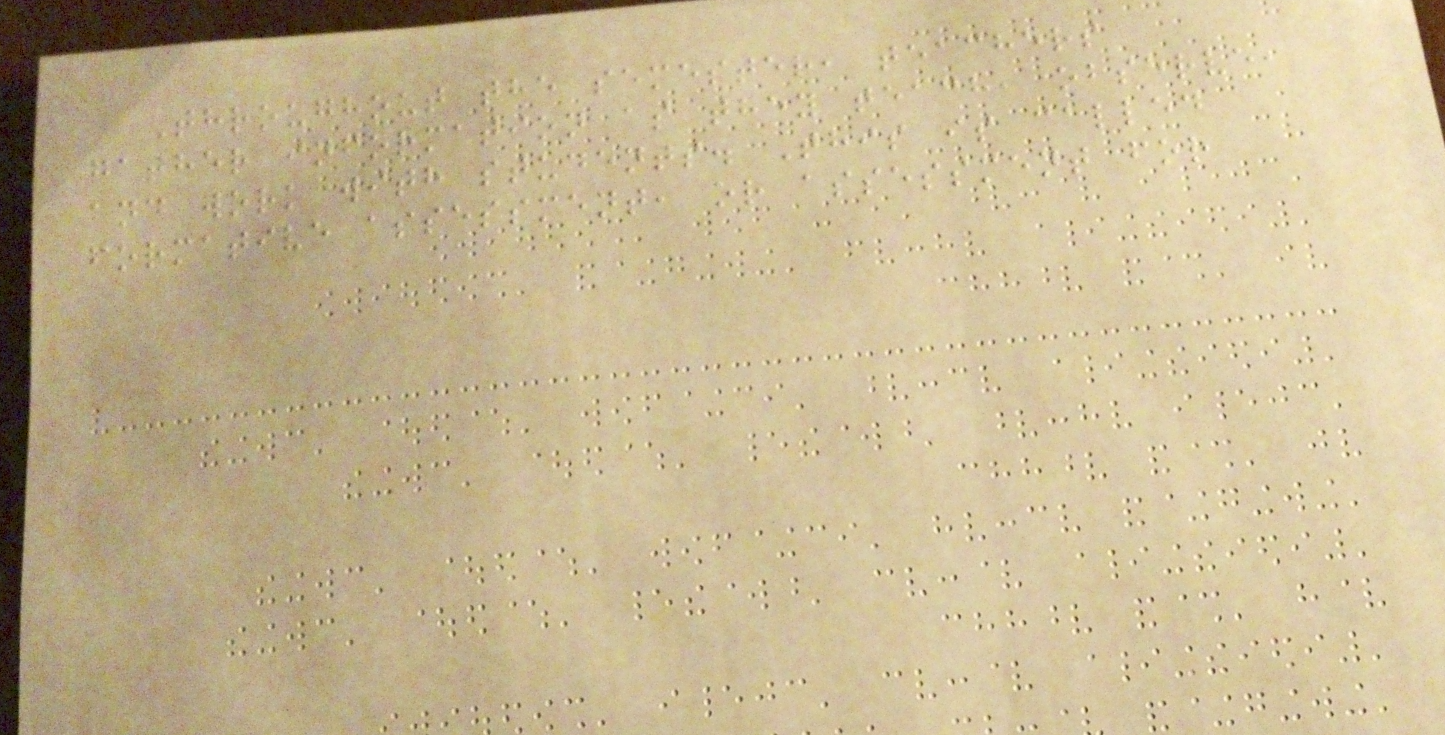Throughout the semester, teachers
gather information as they teach, observe,
and work with students. This is called
formative assessment, or assessment for
